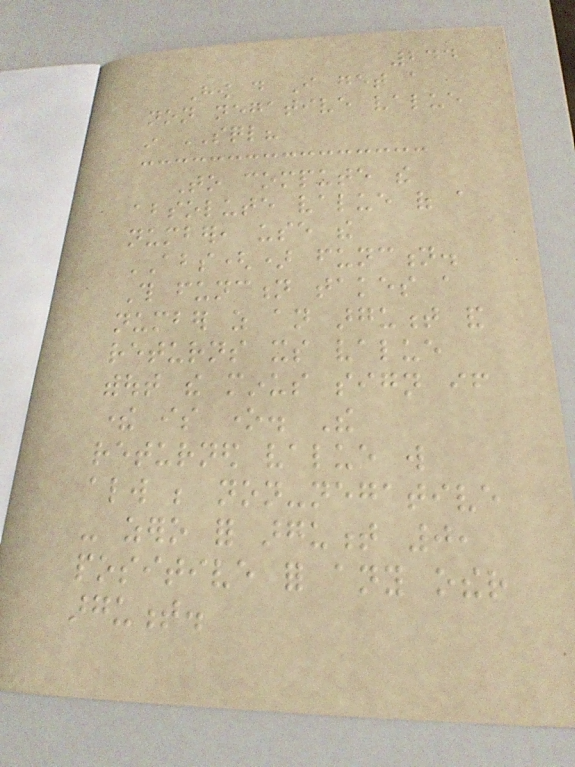244
How do I get a
non negative value
in SQL?
To compute the
absolute value of a
number, use the
ABS() function.
This function takes a
number as an argument and
returns its value
without the minus sign if
there is one. The
returned value will
always be non-negative
- zero for argument 0,
positive for any other
argument.
